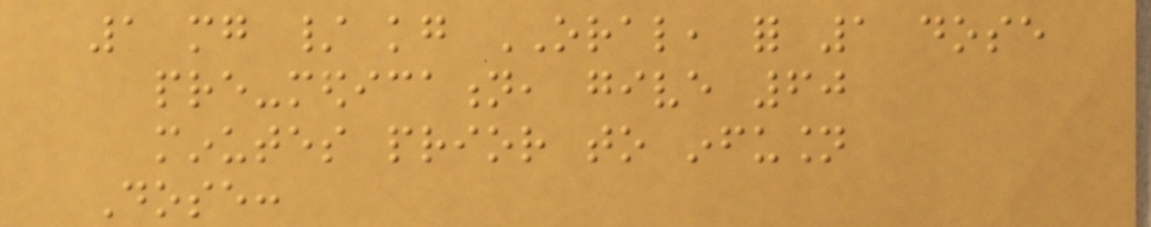1 mg / kg ORAL, for 1 dose
pre-medication, give 60
minutes prior to infusion
Dose:
